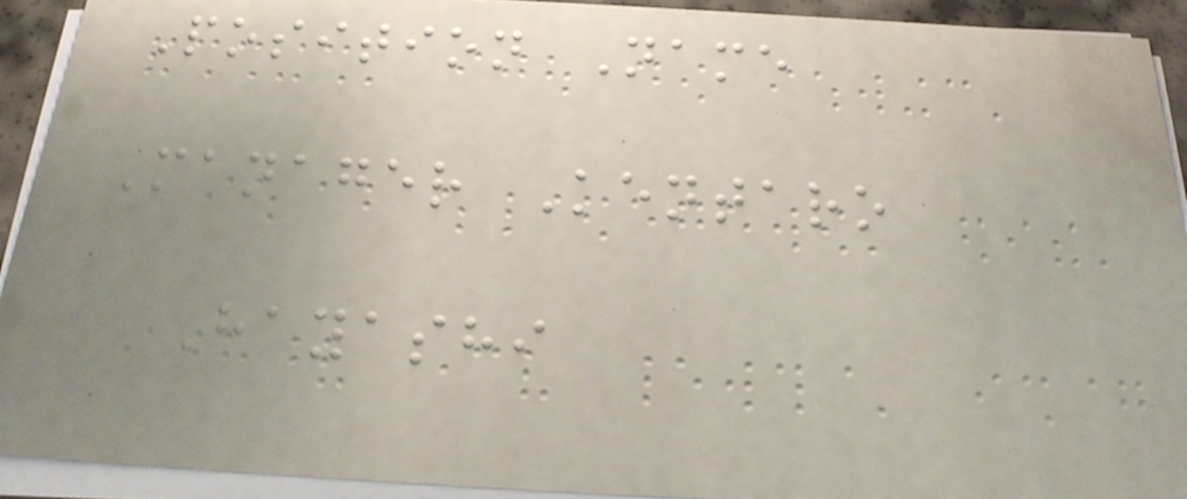Position Name
Manager Kentaro
Hayashi
